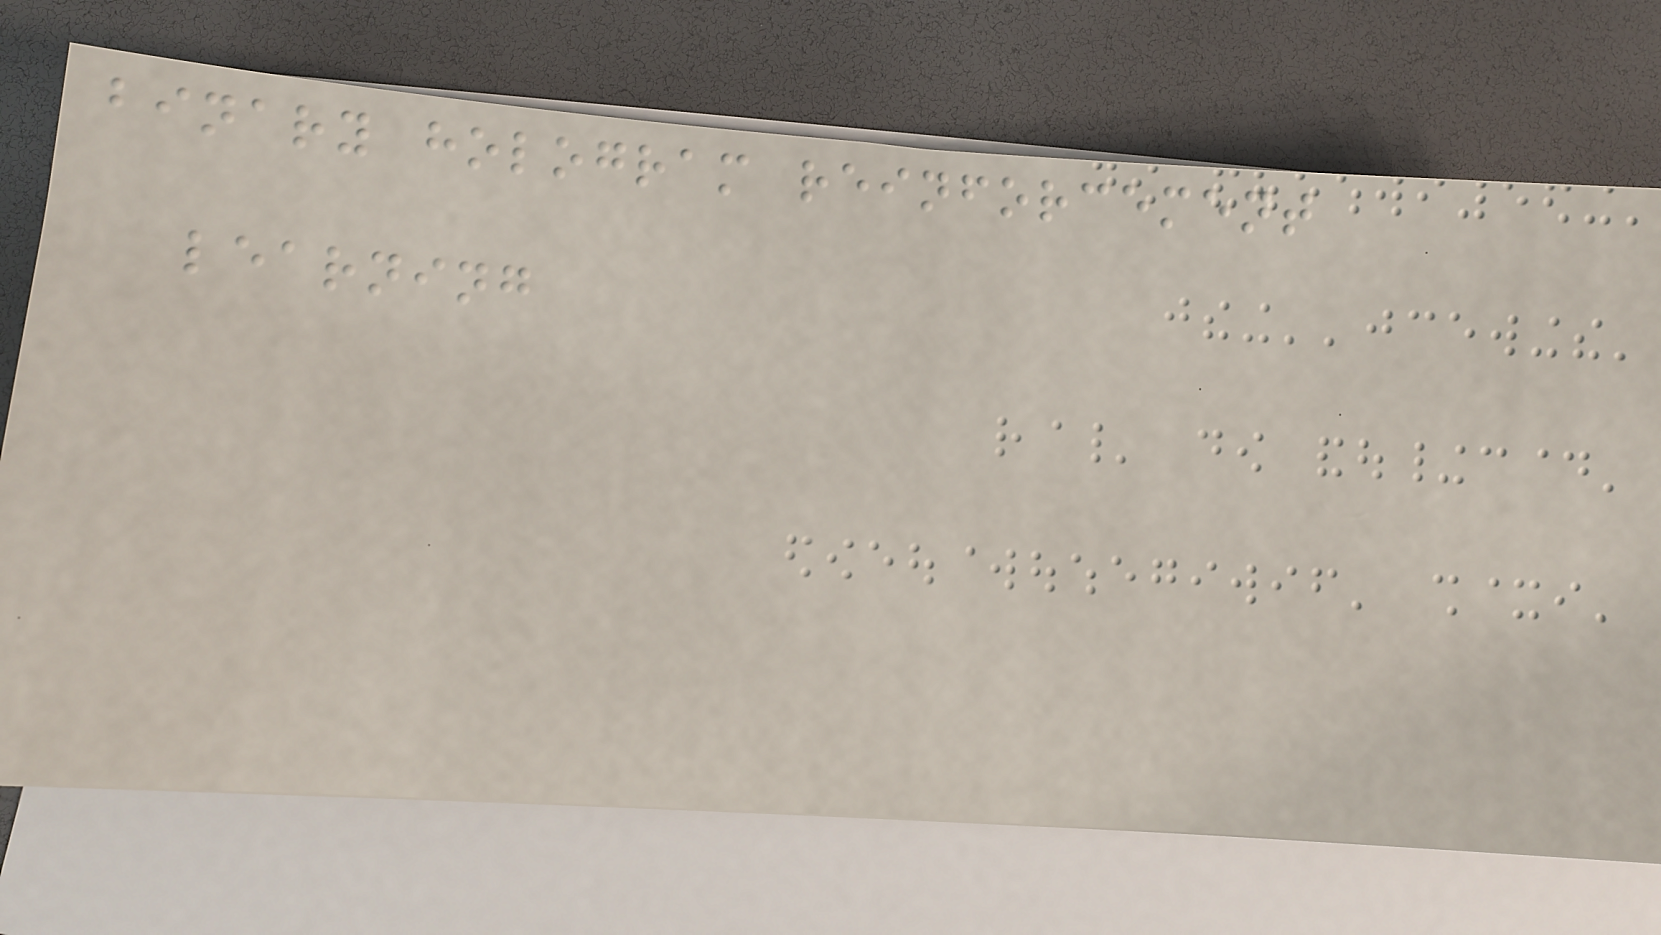binary hologram reinforcement
learning
